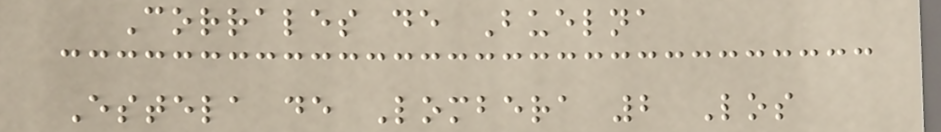Corrales de Buelna
Estela de Lombera 2 Los
